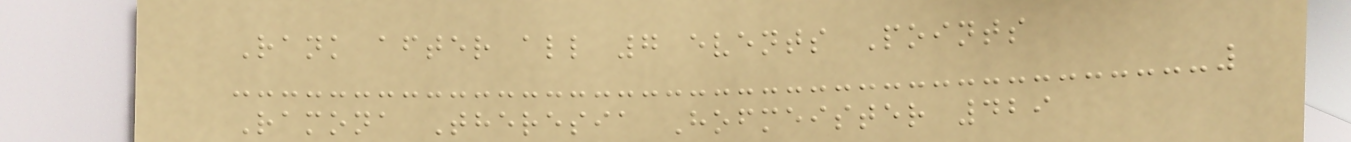Rank after all 7 events Points
Ramona Theresia Hofmeister 429
